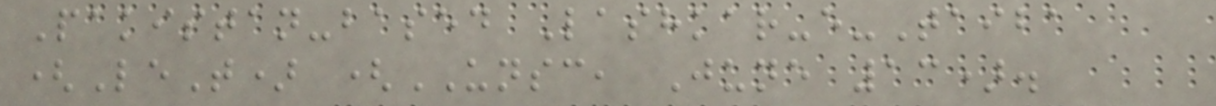Pakistan-based Lashkar-e-Taiba
(LeT) (UNSC, June 13).
